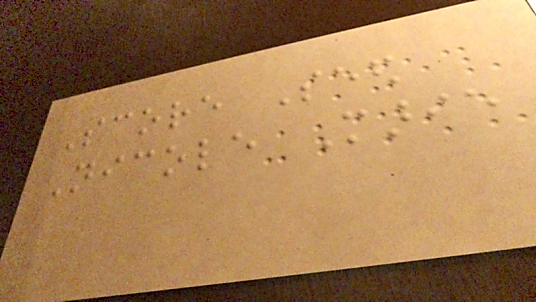Score Seed
Nicole Marie
